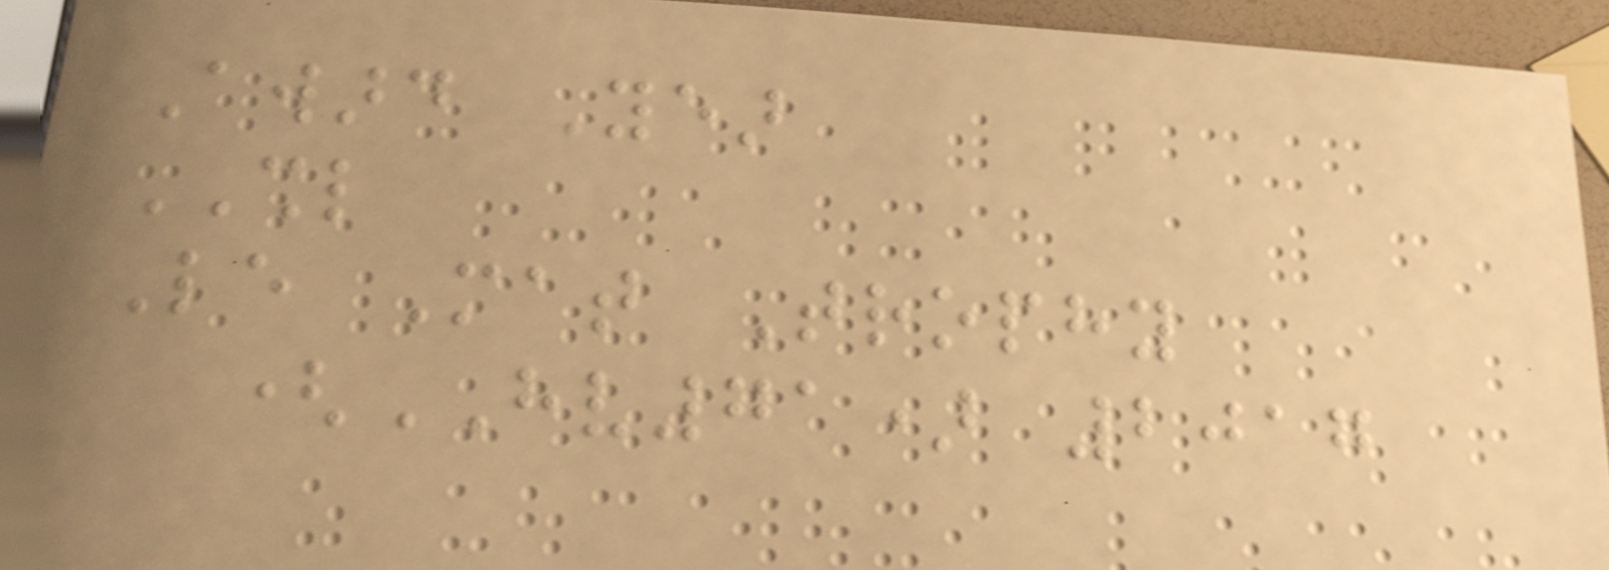Award Year
SHL
Le Mat Trophy
(HV71) 2017
